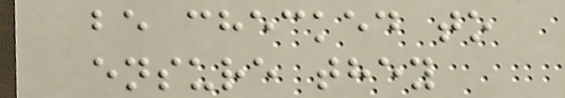be checked to
ensure they
